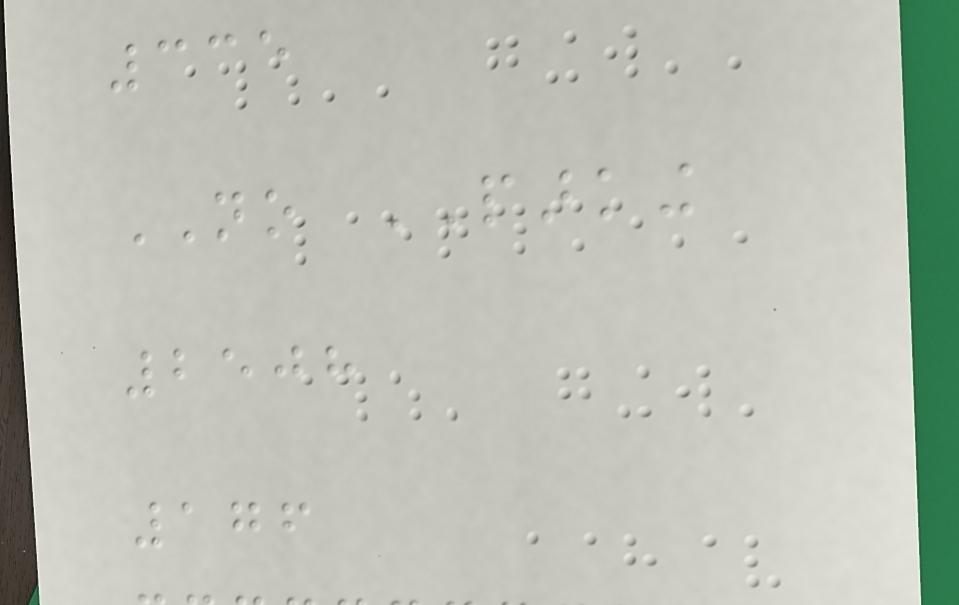335
NO PARKING
2508
176
